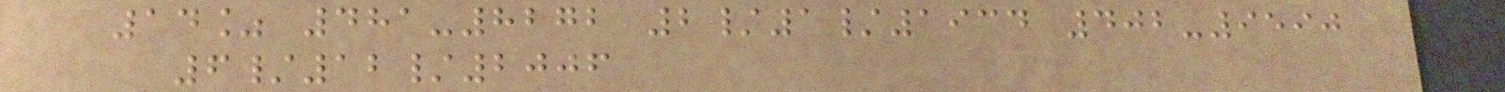14% 481-8272 2/1/1934 402-9590
6/12/2006
